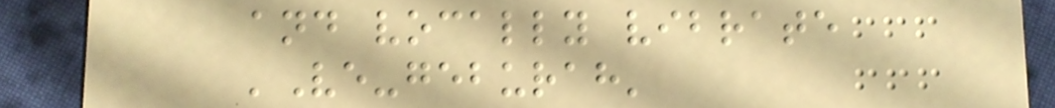and vocally vibrate
'Ve-geburah'
